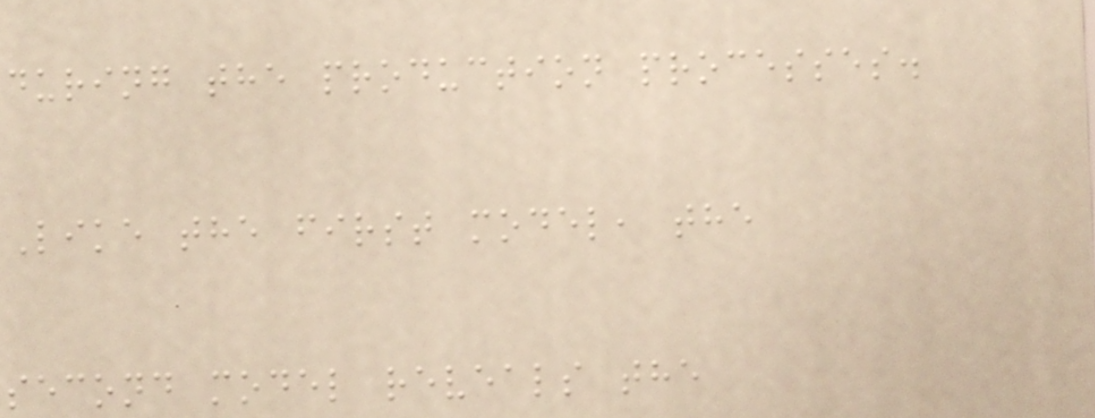during the production processes.
Like the first model, the
second model reveals the
